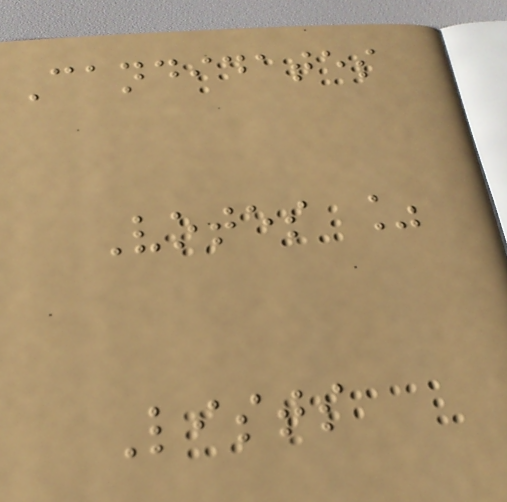Candidates
Votes %
Lists
